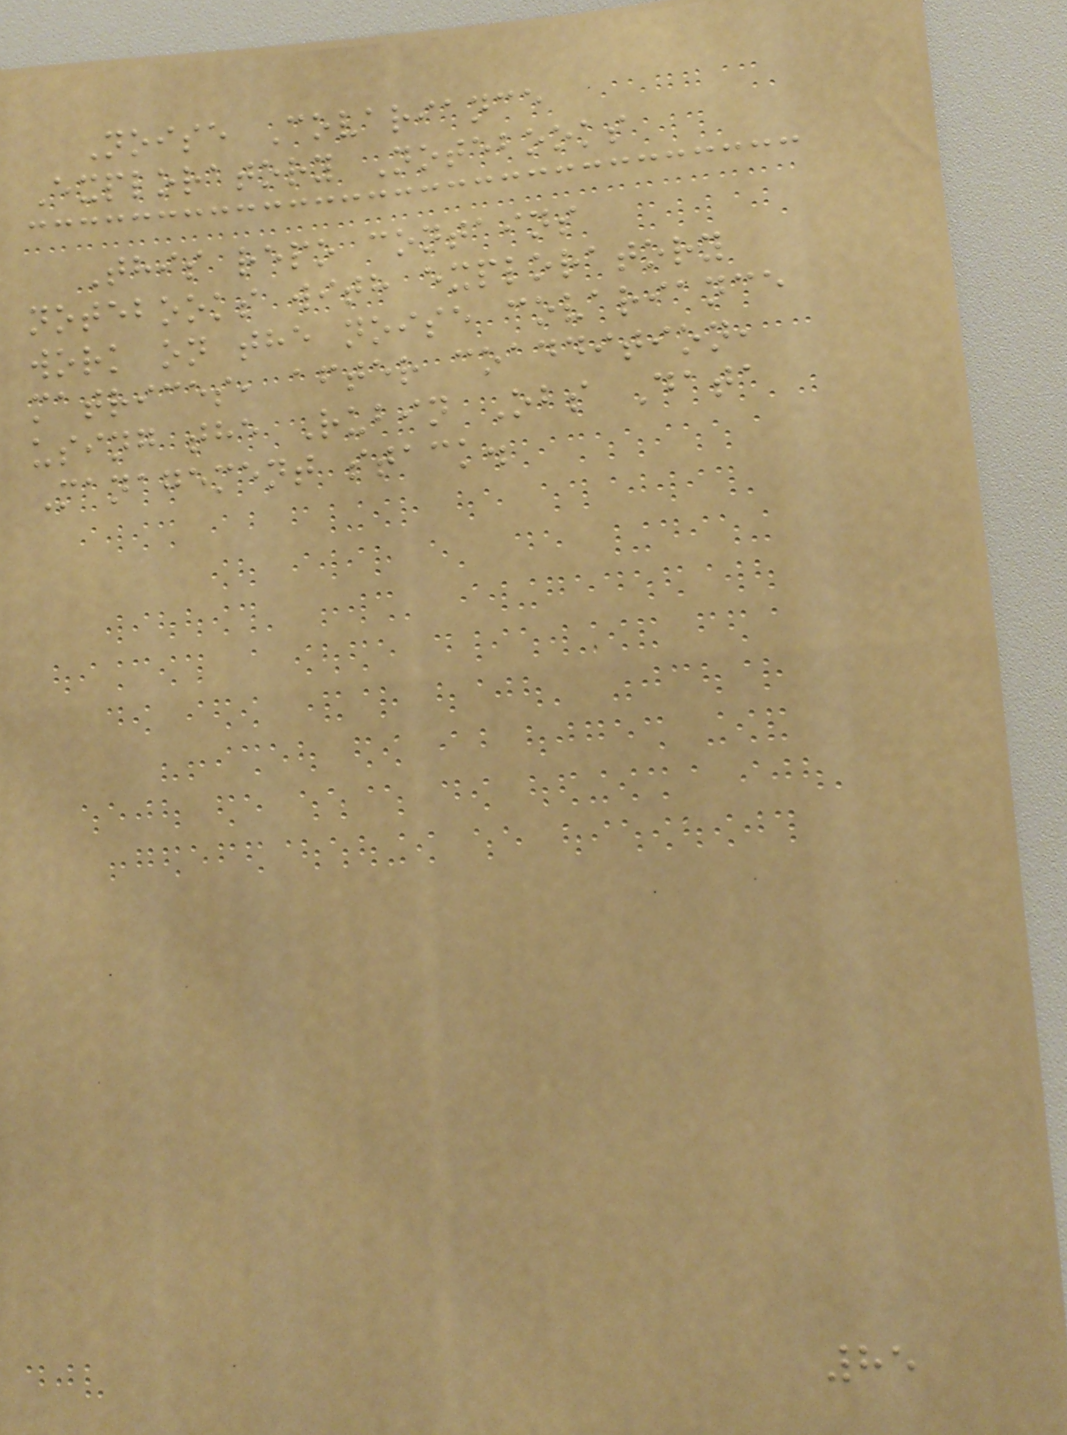Noise Covariance
Exploratory Notebooks
This repo contains
notebooks with exploratory
work on the noise covariance
matrices, after coaddition,
using the Rubin Obs Data
Management stack.
85
